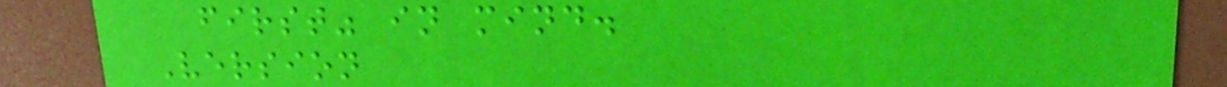first" in mind.
Version
